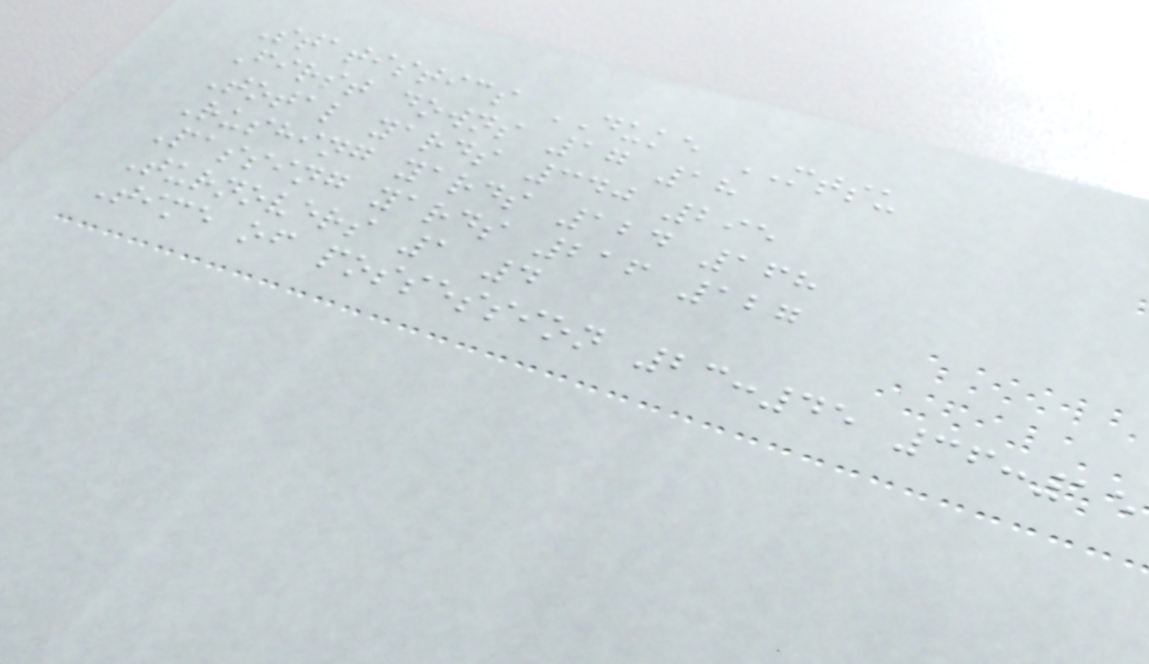Statistics DUKE MTSU
First downs 17 18
Total yards 340 295
Rushing yards 124 168
Passing yards 216 127
Turnovers 1 4
Time of possession 23:45 36:15
